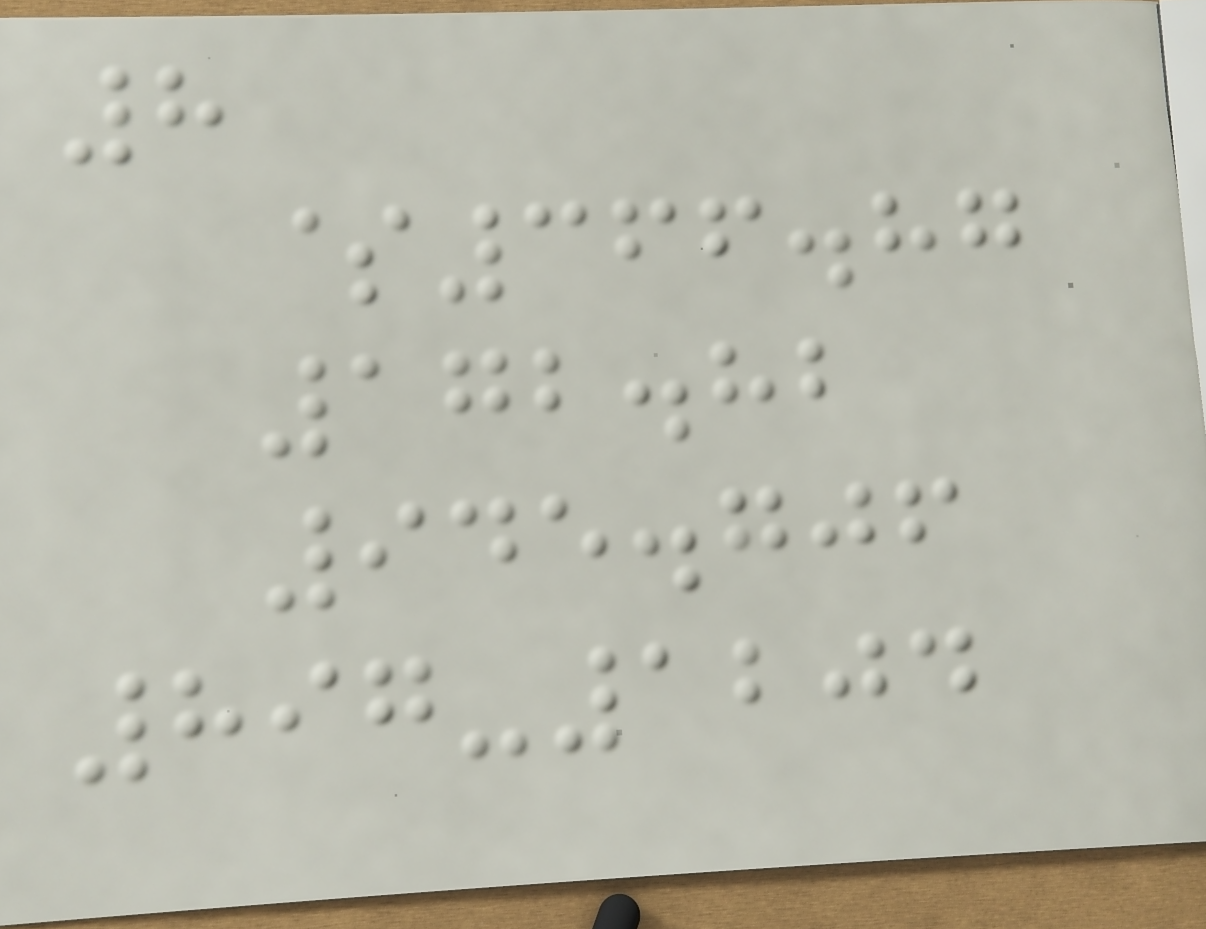8
$366.87
172.82
945.706
897-1204
